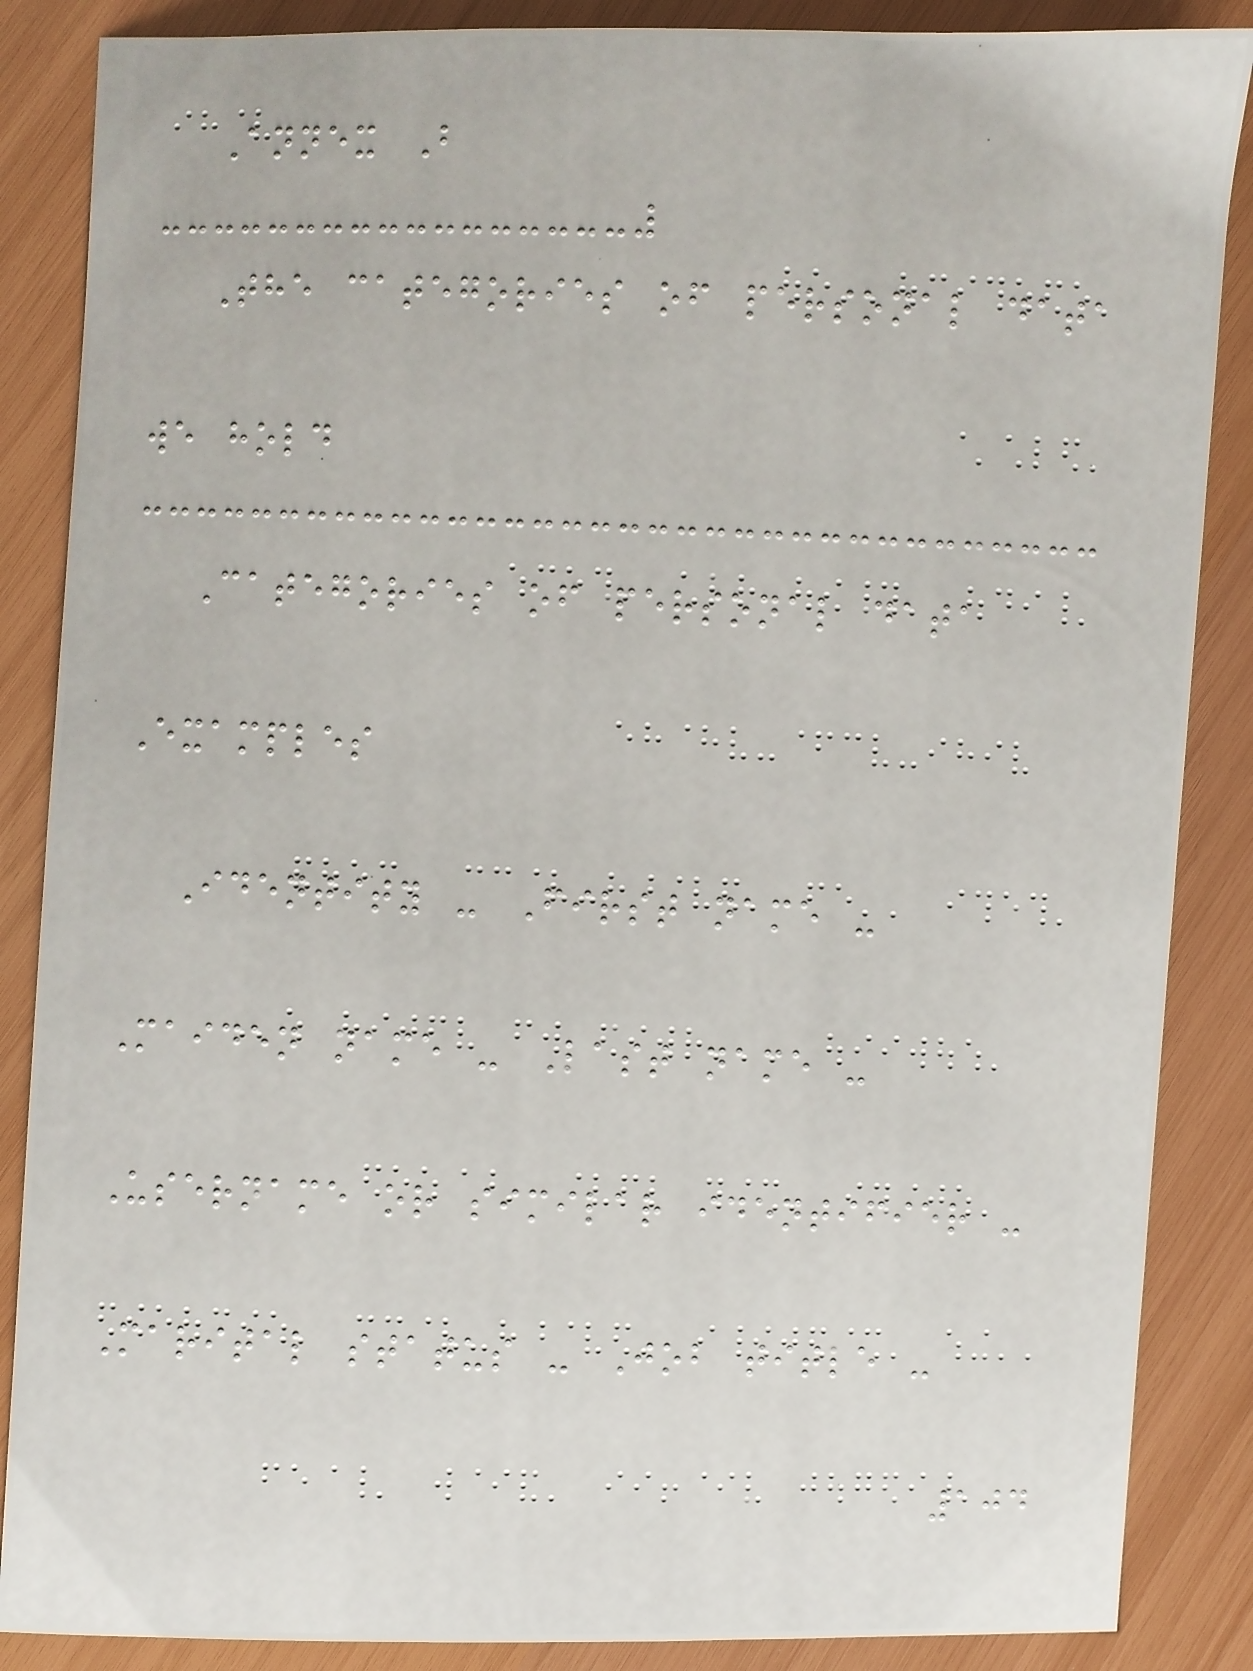Annex B
The categories of personal data
we hold
Categories of personal data
Examples
Identity - First name -
Maiden name - Last name -
Username or similar identifier -
Marital status - Job title -
104
